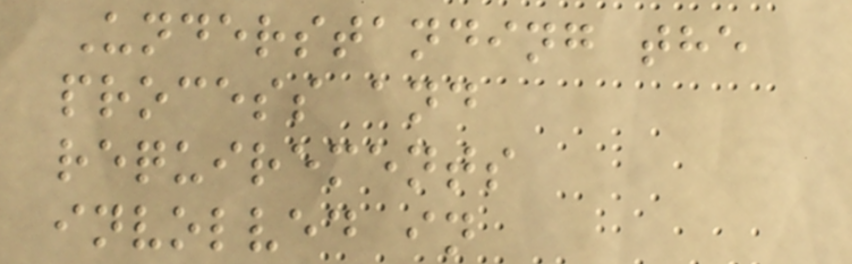Understanding the
process and
requirements
involved in
